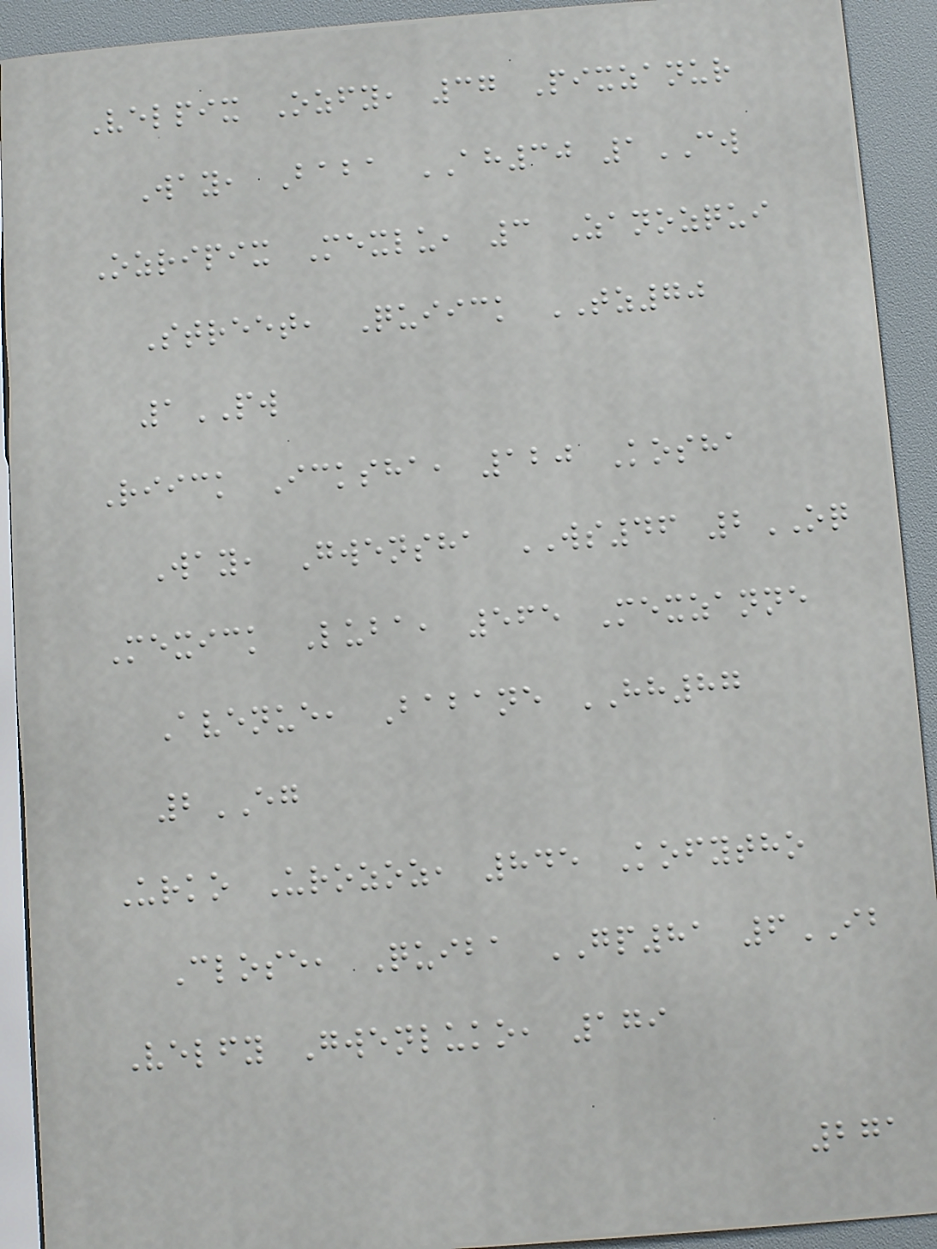Velpix Ozfy, 37 Pixzanur
Way, Baba AH30 1CW
Ozripix Mexlu, 3 Zanozqui
Street, Quiick TZ70
1PW
Riick Icksha, 120 Kosha
Way, Gwensha WS46 2OQ
Mexick Luba, 565 Mexzanne
Avenue, Babane HH87
2EG
Urko Urozoz, 845 Kofytho
Close, Quiba GP81 6IB
Velfy Gwenluko, 179
271
